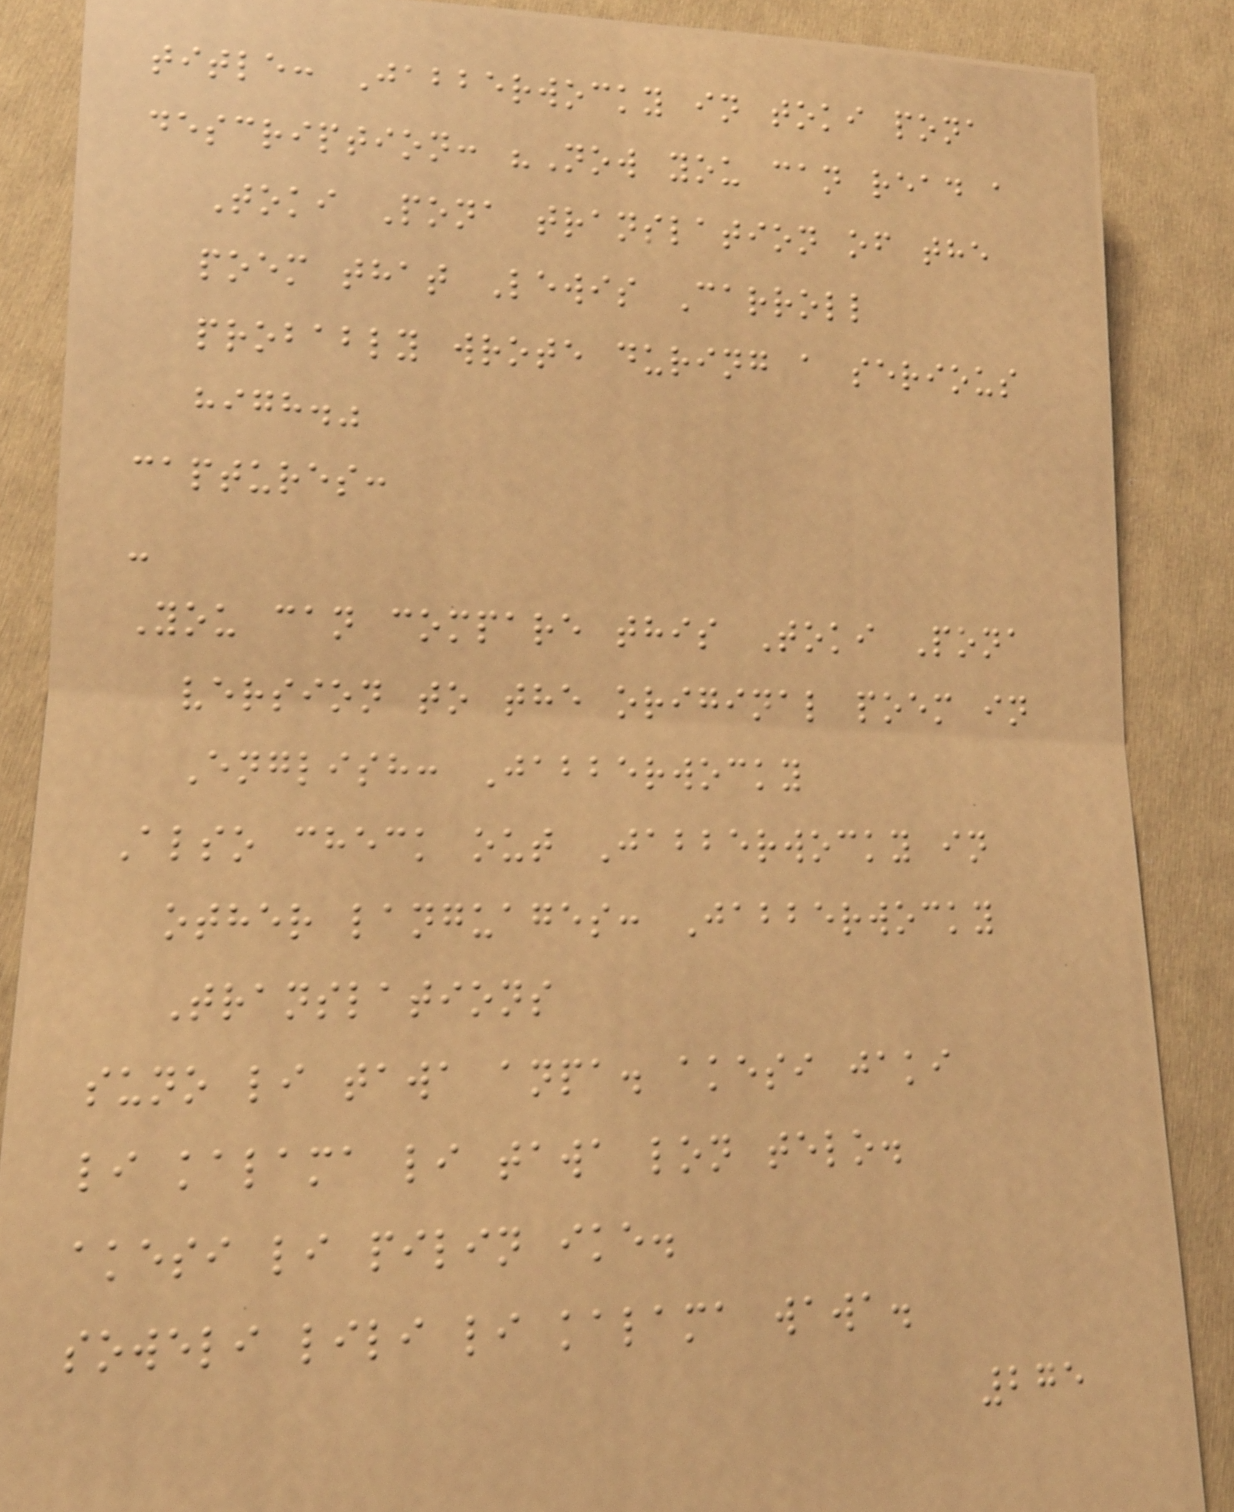title: Jabberwocky in toki pona
description: "Now you can read a
Toki Pona translation of the
poem that Lewis Carroll
probably wrote during a serious
high."
captures:
-
You can compare this Toki Pona
version to the original poem in
English: Jabberwocky
Also check out Jabberwocky in
other languages: Jabberwocky
Translations
suno li tawa anpa. akesi jaki
li kalama li tawa lon telo.
akesi li pilin ike.
soweli lili li kalama wawa.
275
